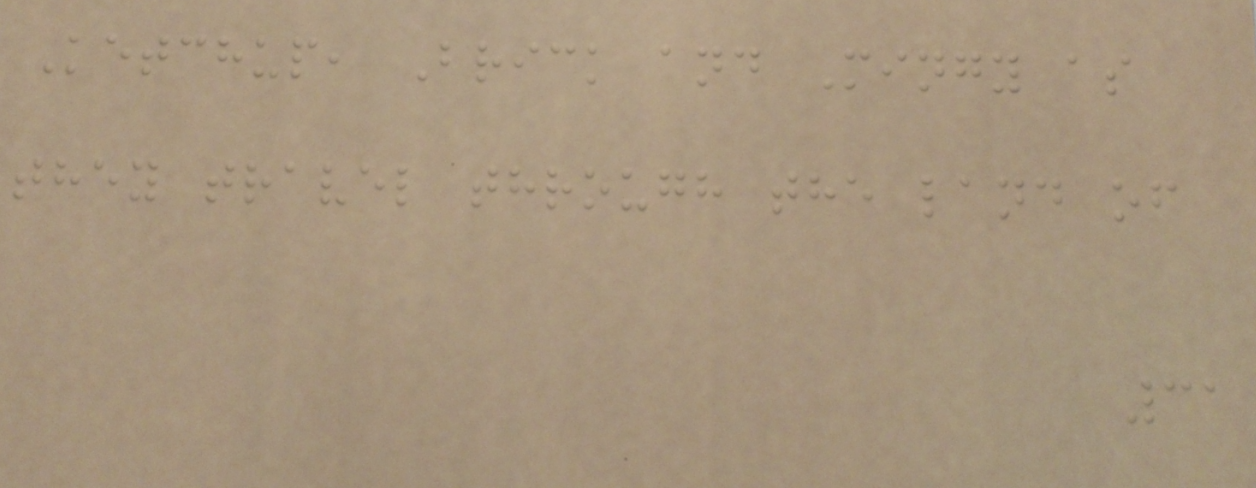Ketchup, Brick and Mingy as
they travel through the land of
31
